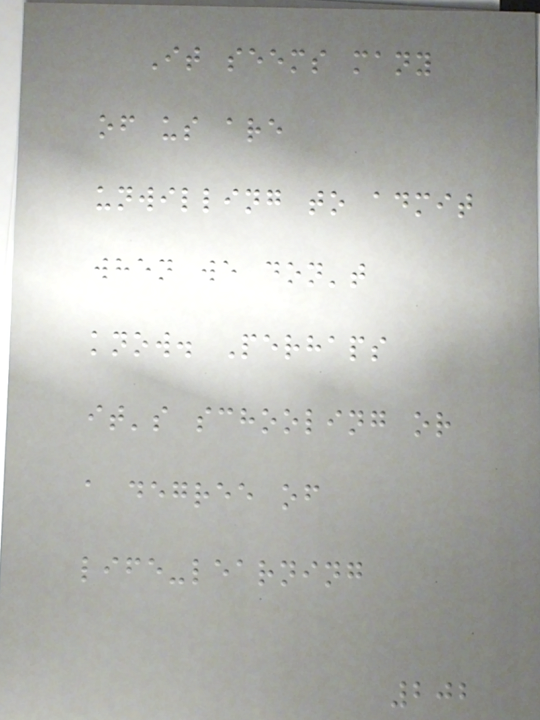It seems many
of us are
unwilling to admit
when we don't
know. Perhaps
it's schooling or
a degree of
life-learning
202
